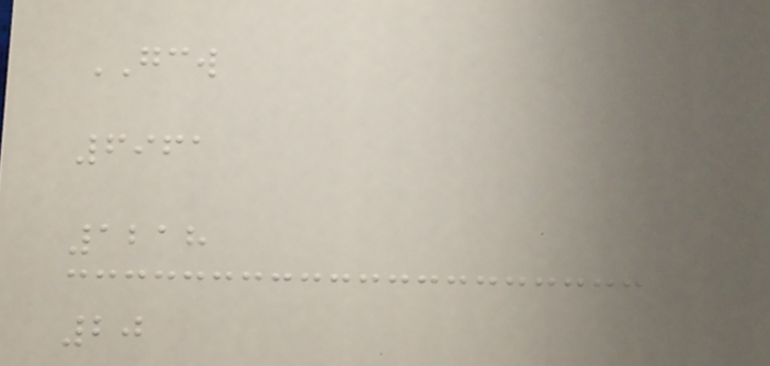GCW
6961
1218
20
